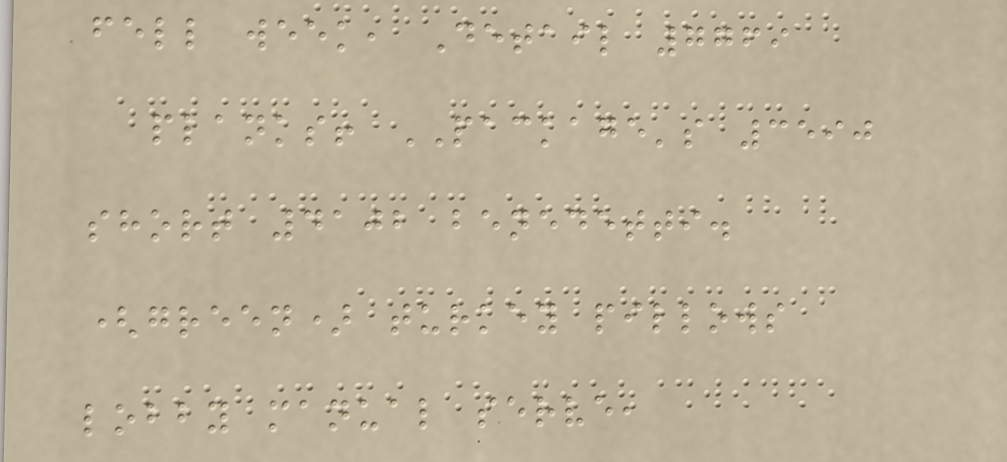fell week, Detail 7769
planks! PACKAGE's 3590
short 4102 benedetti.
(green) turkey pillows
lobby manual serve,
